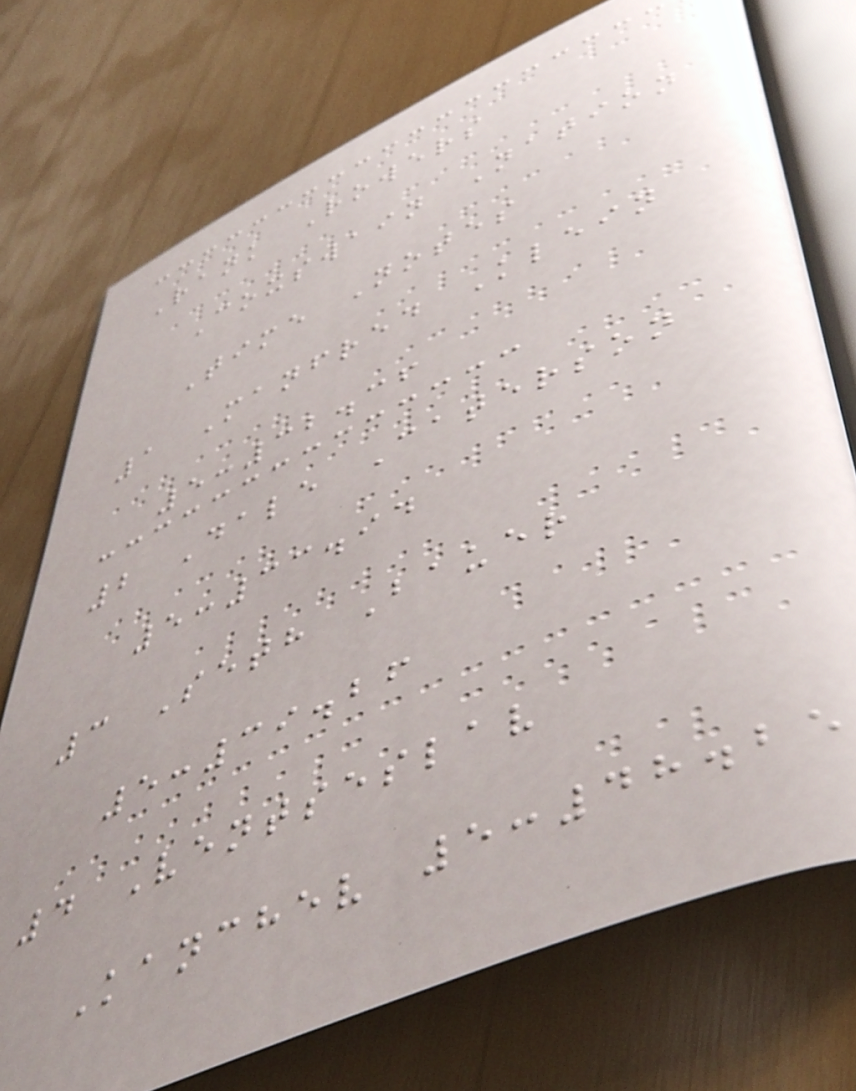Rank Rowers
Coxswain Nation
Time Notes
1 Manfred Klein
5:32.36
2 Dale Caterson
5:33.94
3 Seth Bauer
5:39.26
4 Ventseslav
Kanchev 5:48.25
